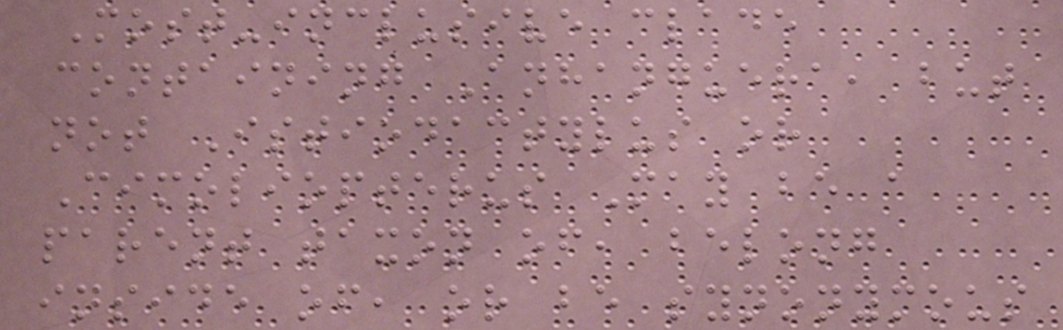Most-inclusive clade
containing Anhanguera, but
not Istiodactylus or
Cimoliopterus May be a
parent taxon of, belong
inside of, or be synonymous
